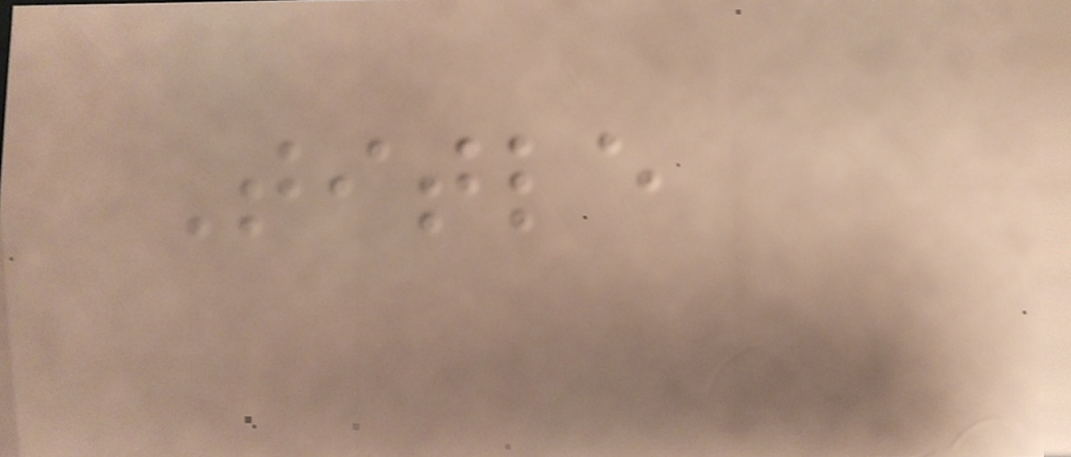Title
